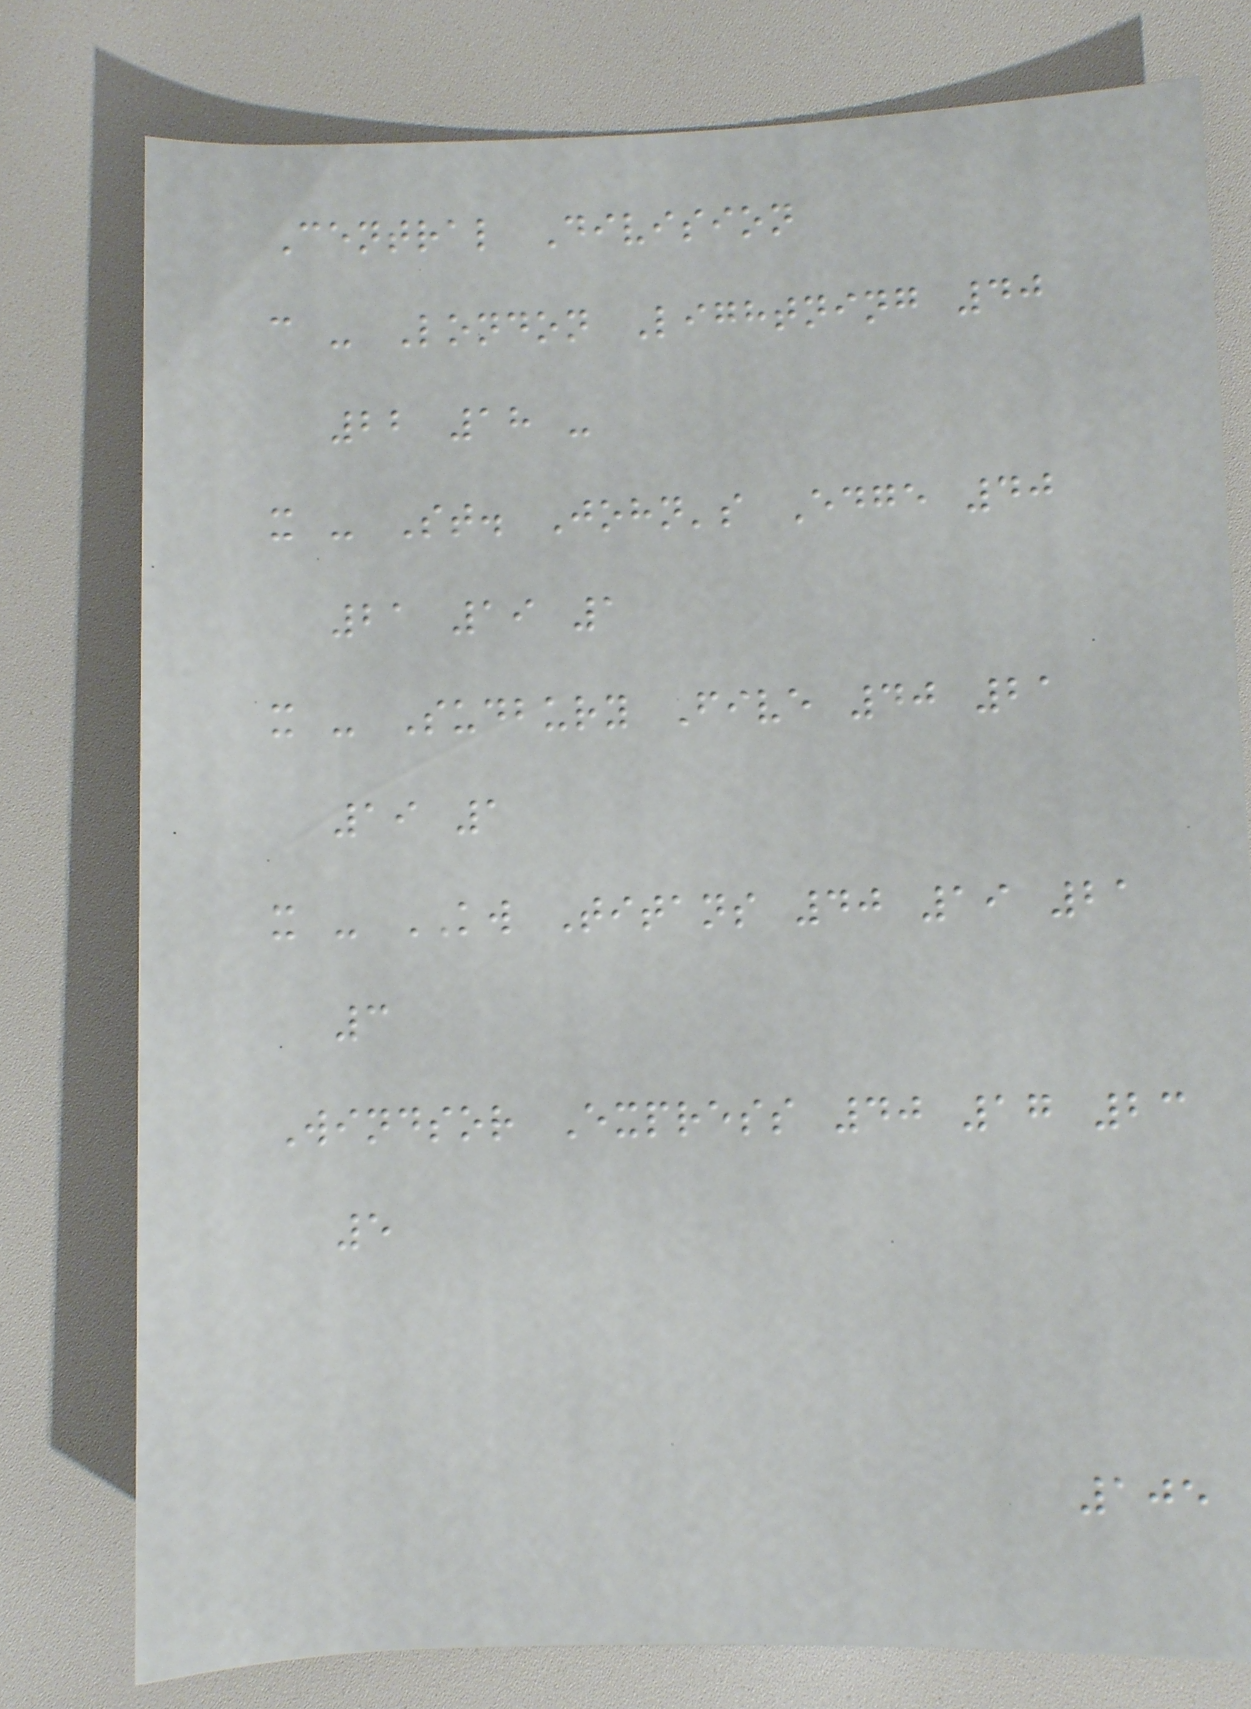Central Division
c - London Lightning 40
22 18 -
x - St. John's Edge 40
21 19 1
x - Sudbury Five 40 21
19 1
x - KW Titans 40 19 21
3
Windsor Express 40 17 23
5
105
